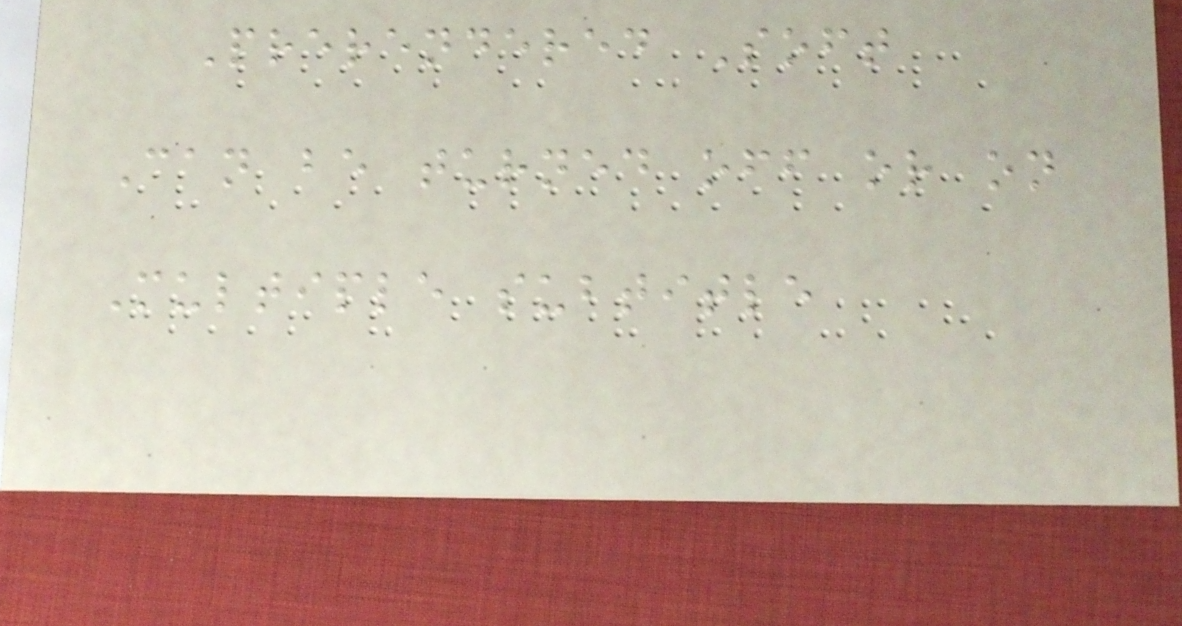Prerendered Soft
Can be turned off or on
Multiple subtitle
